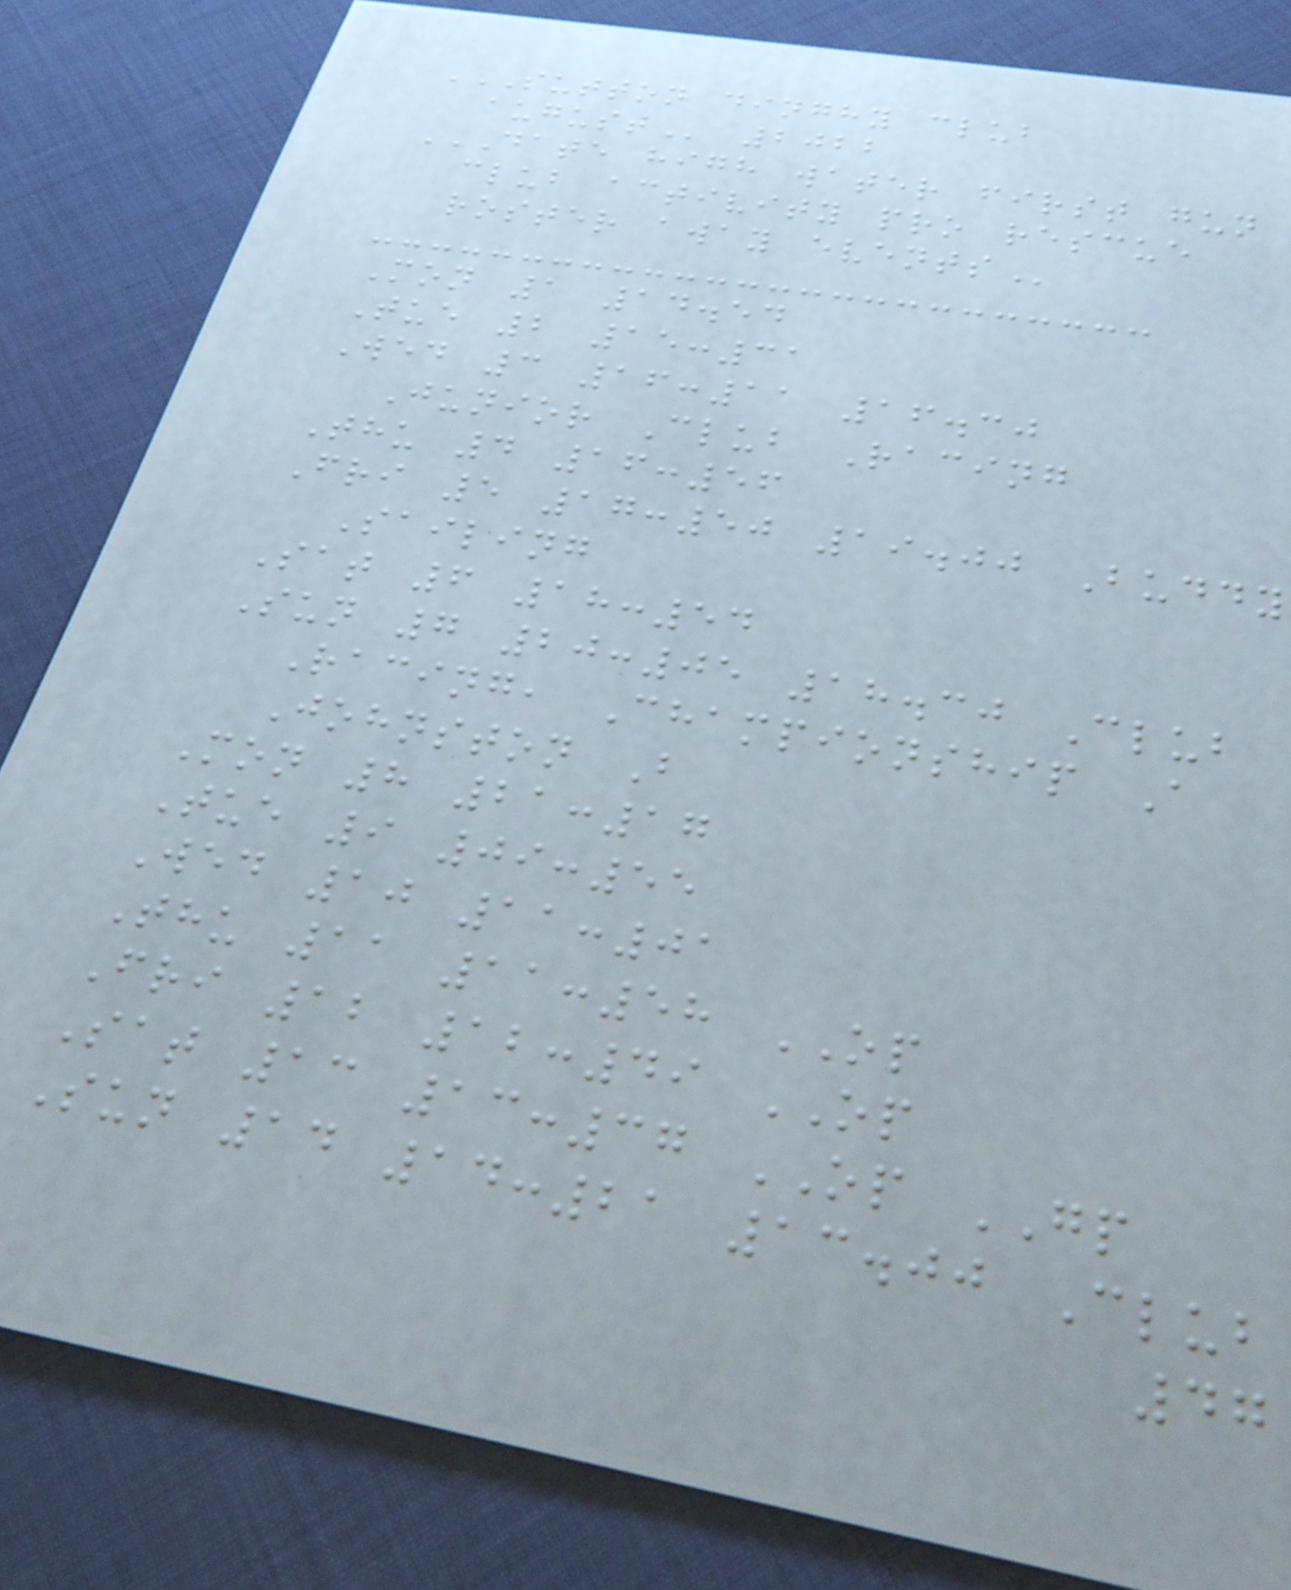SUTTON DINGHY CLUB
AUGUST 2022
DATE HIGH WATER FIRST GUN
CLUB ACTIVITY PRO RESCUE
ROSTER AWAY EVENTS
Mon 1 14.54
Tue 2 15:31
Wed 3 16:11 16.30
Junior Club Racing
Thu 4 16:56
Fri 5 17:50 19.00 Buddy
Sailing
Sat 6 18:54
Sun 7 20:05 18.30 Club
Racing, Championship A
Johnston B
Mon 8 21:17
Tue 9 09:55
Wed 10 11:01
Thu 11 11:58 OP
Fri 12 12:49 OP
Sat 13 13:37 OP GP
Sun 14 14:21 13.00 Club
47
